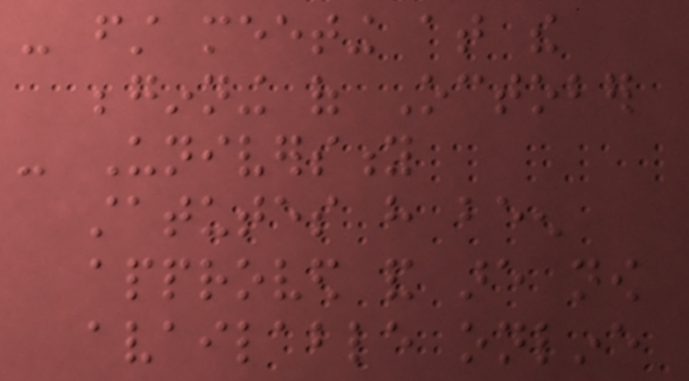- first meeting at the
beginning of October
- University
statutes have been
approved and are now
available online
